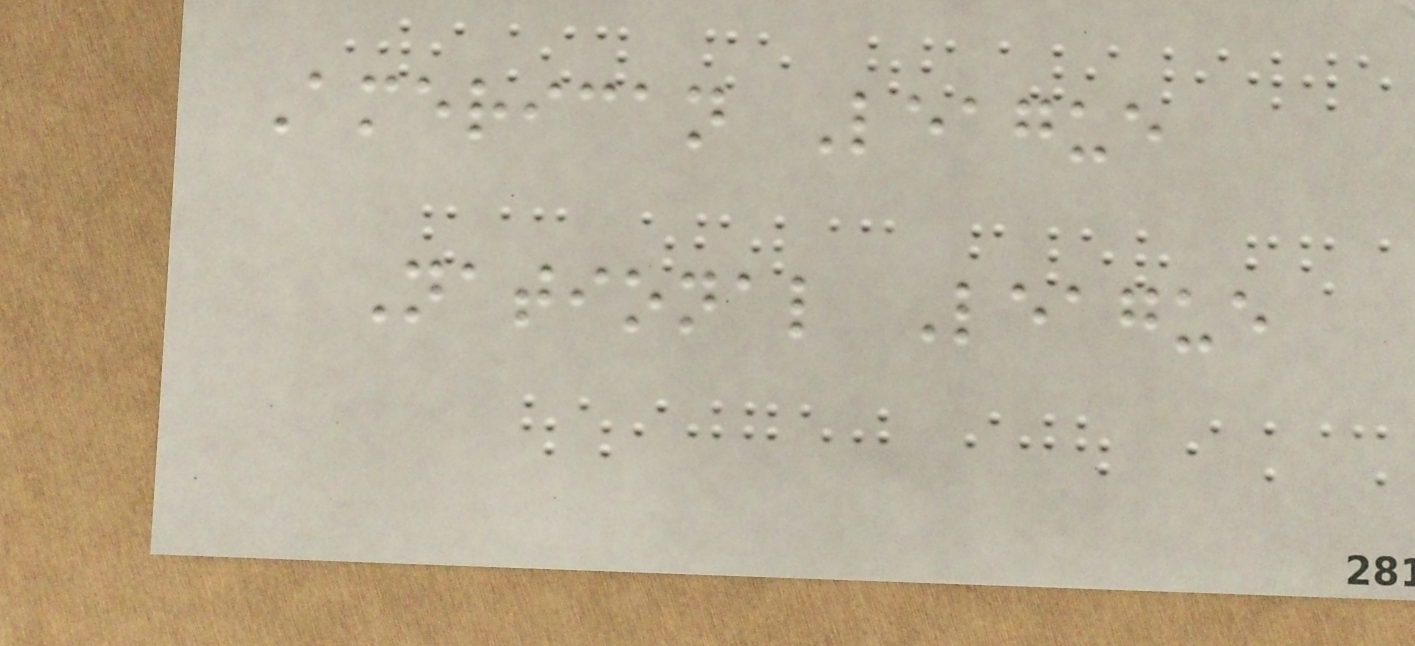American League
National League
